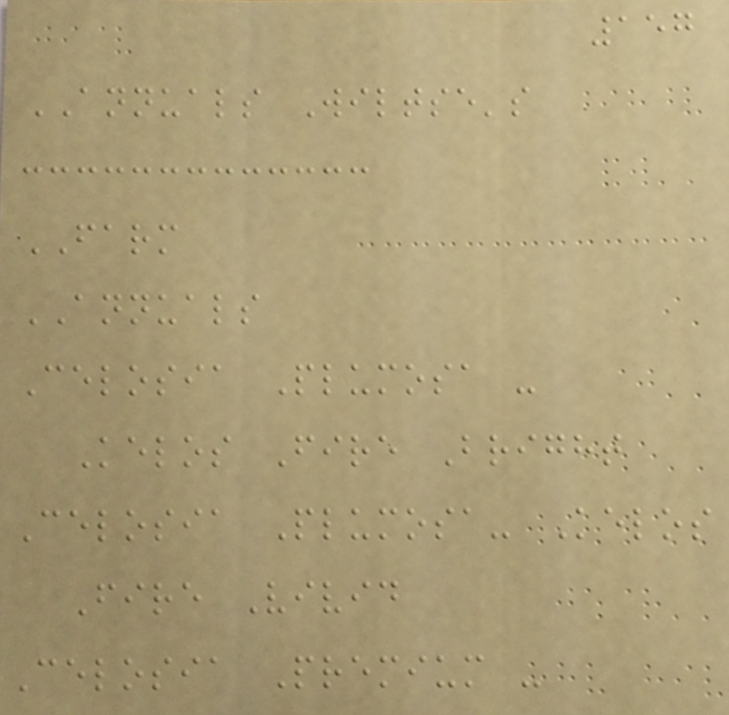157
ANNUALS Wiltse's
FARM
ANNUALS
Celosia Plumosa -
Kelos Fire Bright
Celosia Plumosa- Kelos
Fire Vivid
Celosia Premium -
